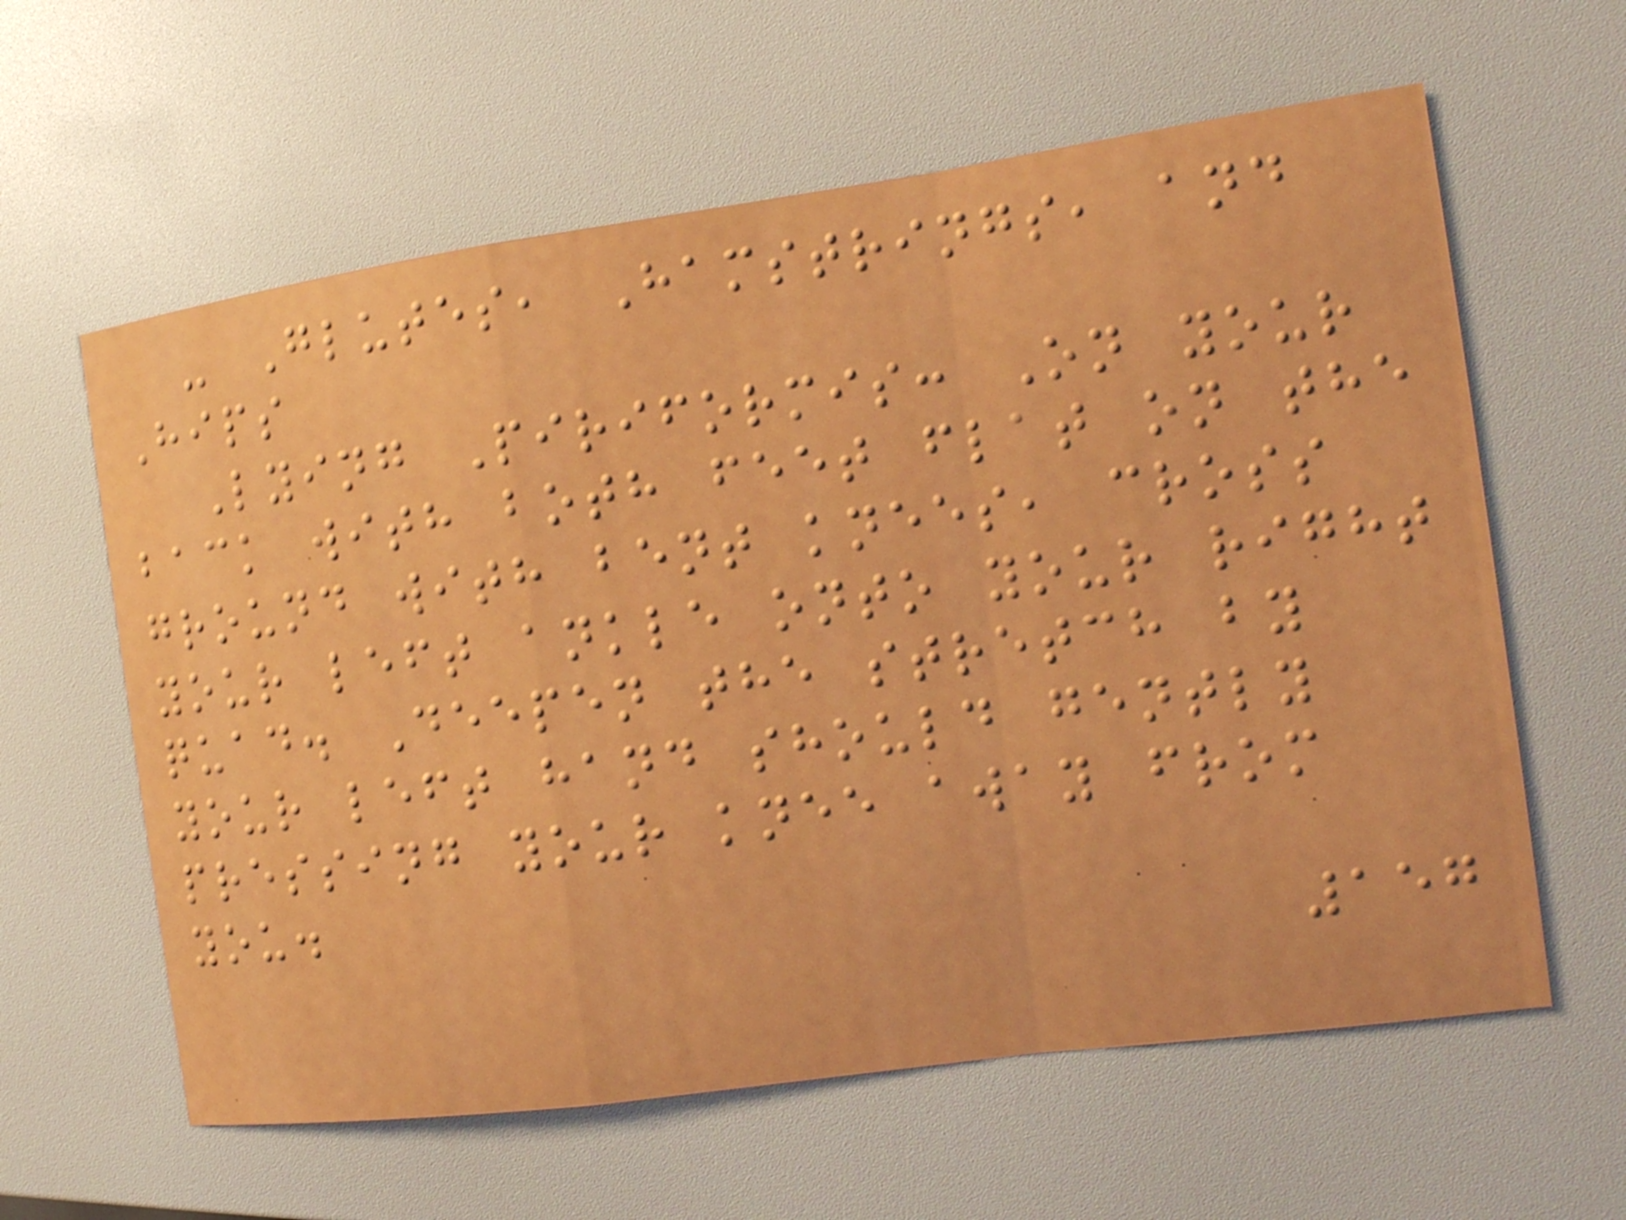- Glutes, Hamstrings, and
Hips
Lying Piriformis: On your
back with both feet flat on the
ground with bent knees, cross
your left ankle onto your right
quad. Deepen the stretch by
your left hand should gently
pressing your knee away from
you.
157
